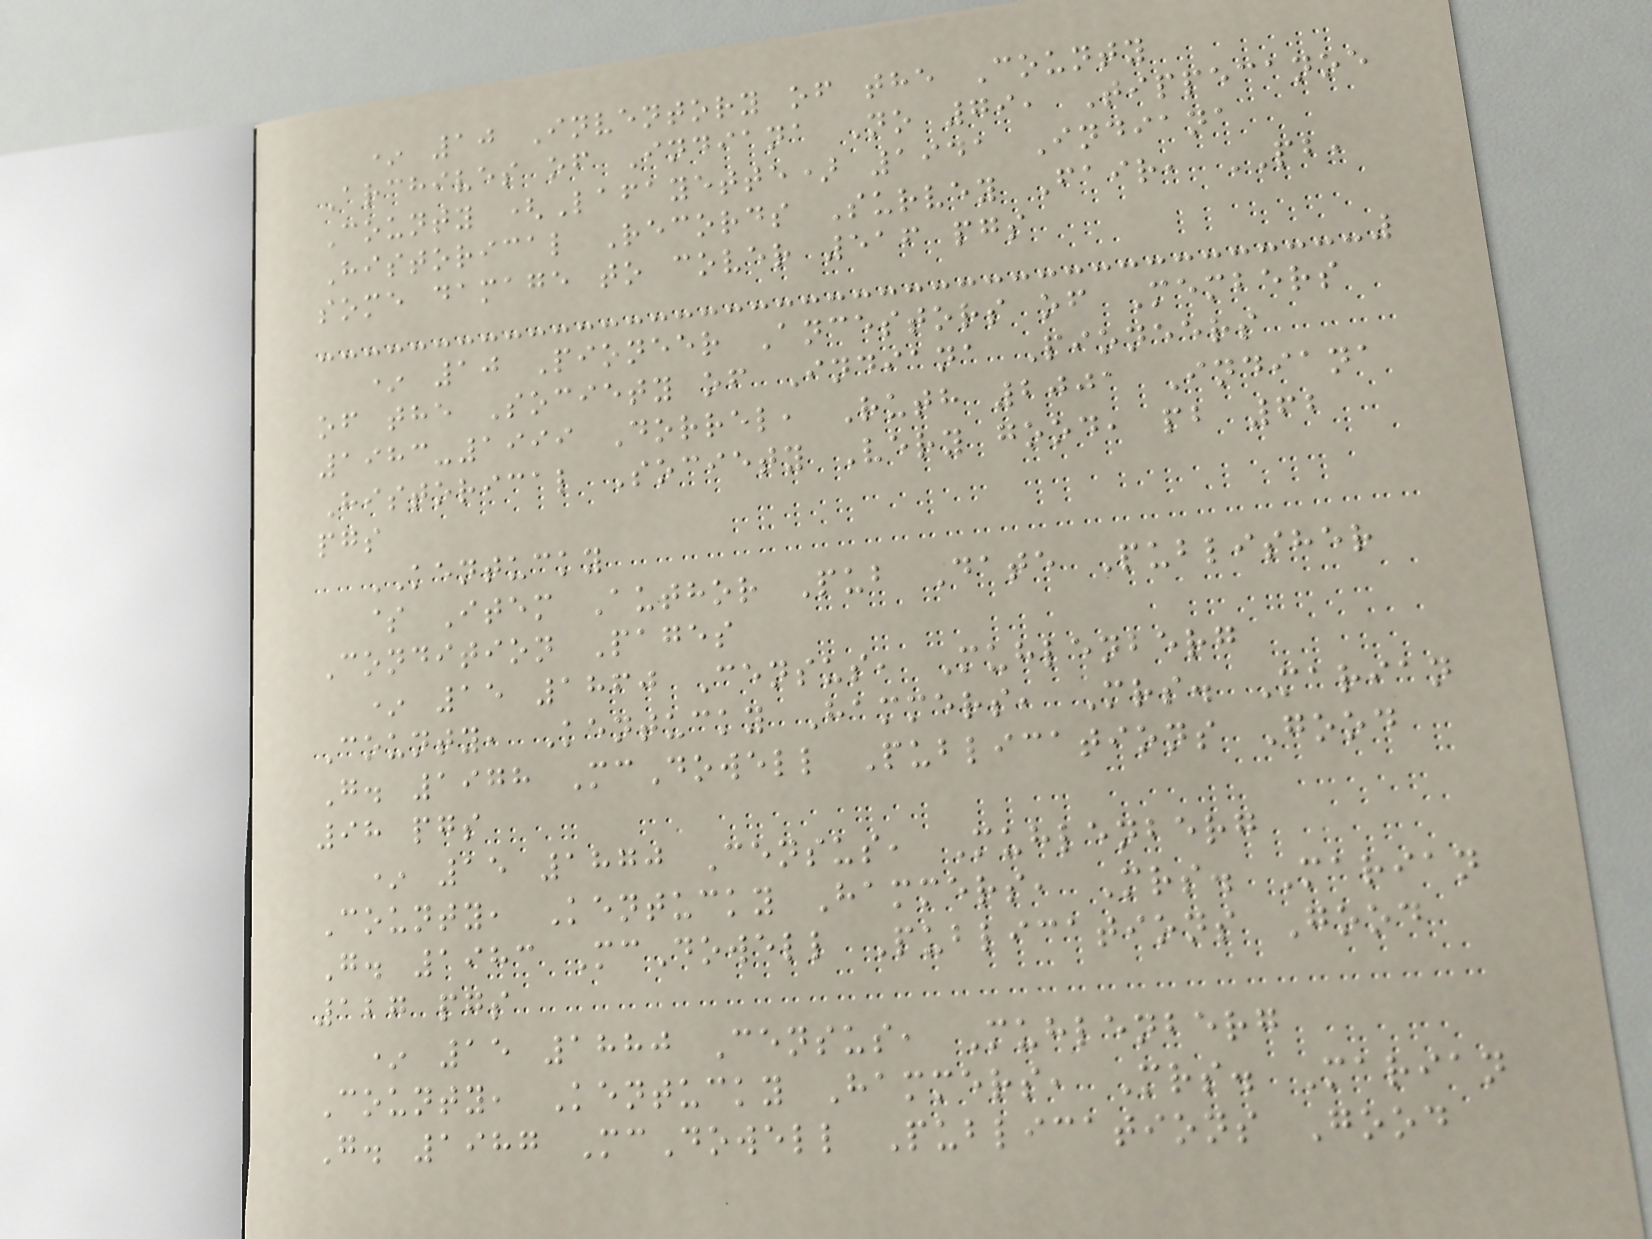* 10 Inventory of the County
Archives of Indiana No 79, Tippecanoe
County (Lafayette) 1941 Indiana
Historical Records Survey Fair, PB,
some damage to cover 516 pgs
* 10 Pioneer Ancestors of Members
of the Society of Indiana Pioneers
1983-1999 Dorrel, Ruth 2001 Indiana
Historical Society Very good, pb 62
pgs
KENTUCKY
$ Item Author Pub Date Publisher
Condition Pages
* 15 1860 Census, Muhlenberg
County, Kentucky Hammers, Mrs. Marian
G. 1978 McDowell Publications Good
98 pgs
* 15 1870 Census, Muhlenberg
County, Kentucky Hammers, Mrs. Marian
G. 1983 McDowell Publications Good
127 pgs
* 15 1880 Census, Muhlenberg
County, Kentucky Hammers, Mrs. Marian
G. 1987 McDowell Publications Good
